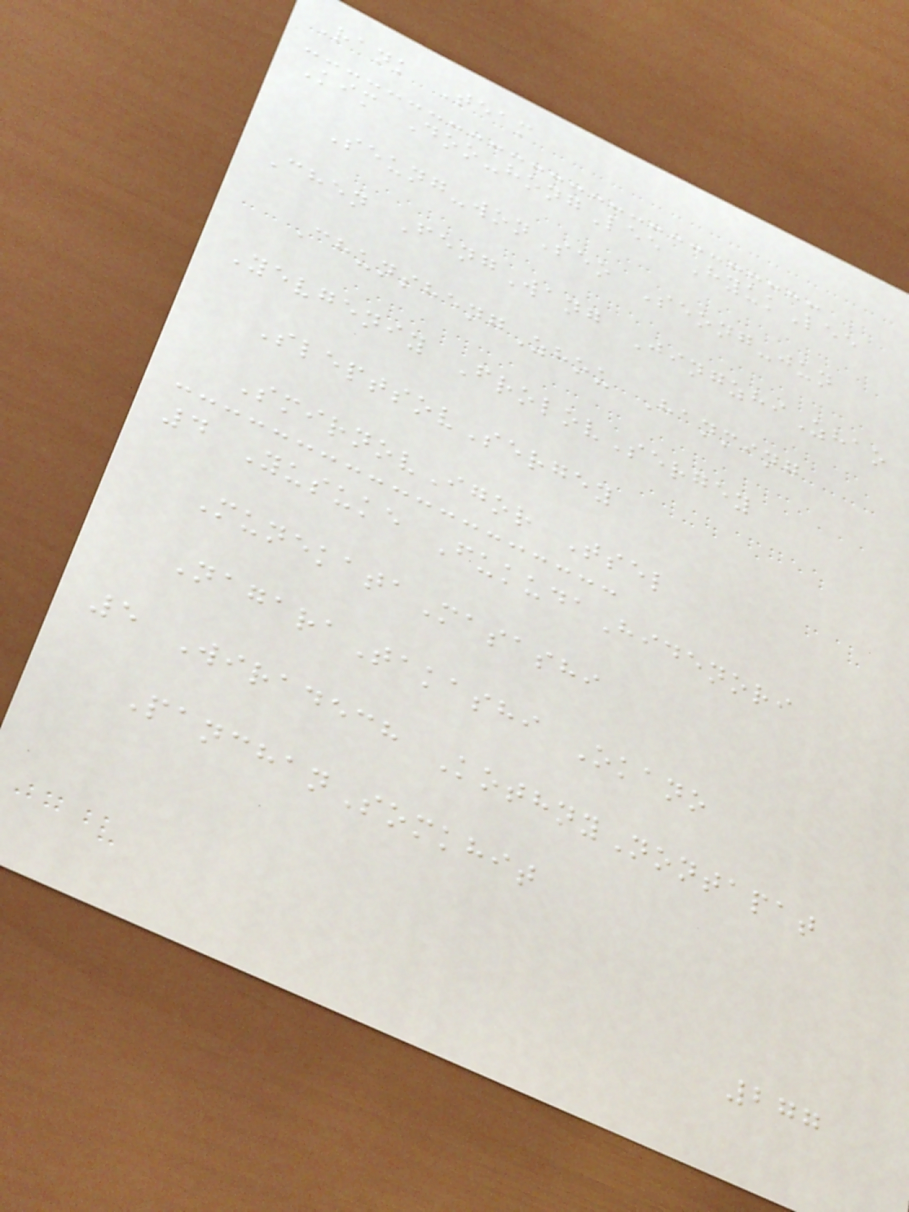Rank Team
Kim Doo-hongLee HyukLee
Seung-wonSeo Seong-jun
Chen FengWang JingzhiZhao
ChunshengZhou Hanming
Yevgeniy FrolovSergey
SleptsovSergey
SmirnovIgor Tsel
4 Yusuke FukudaHidenori
MunekataMasashi
NagaraTakashi Okano
5 Wiradech KothnyNontapat
PanchanSomkhit
277
